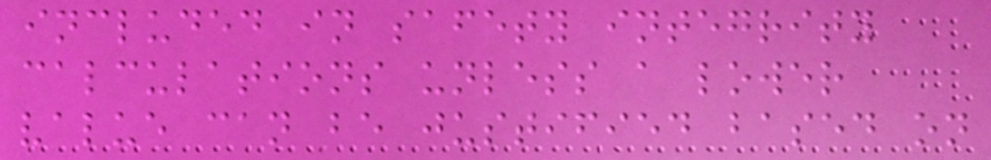included in safety integrity
calculations unless a lower
value can be justified based on
